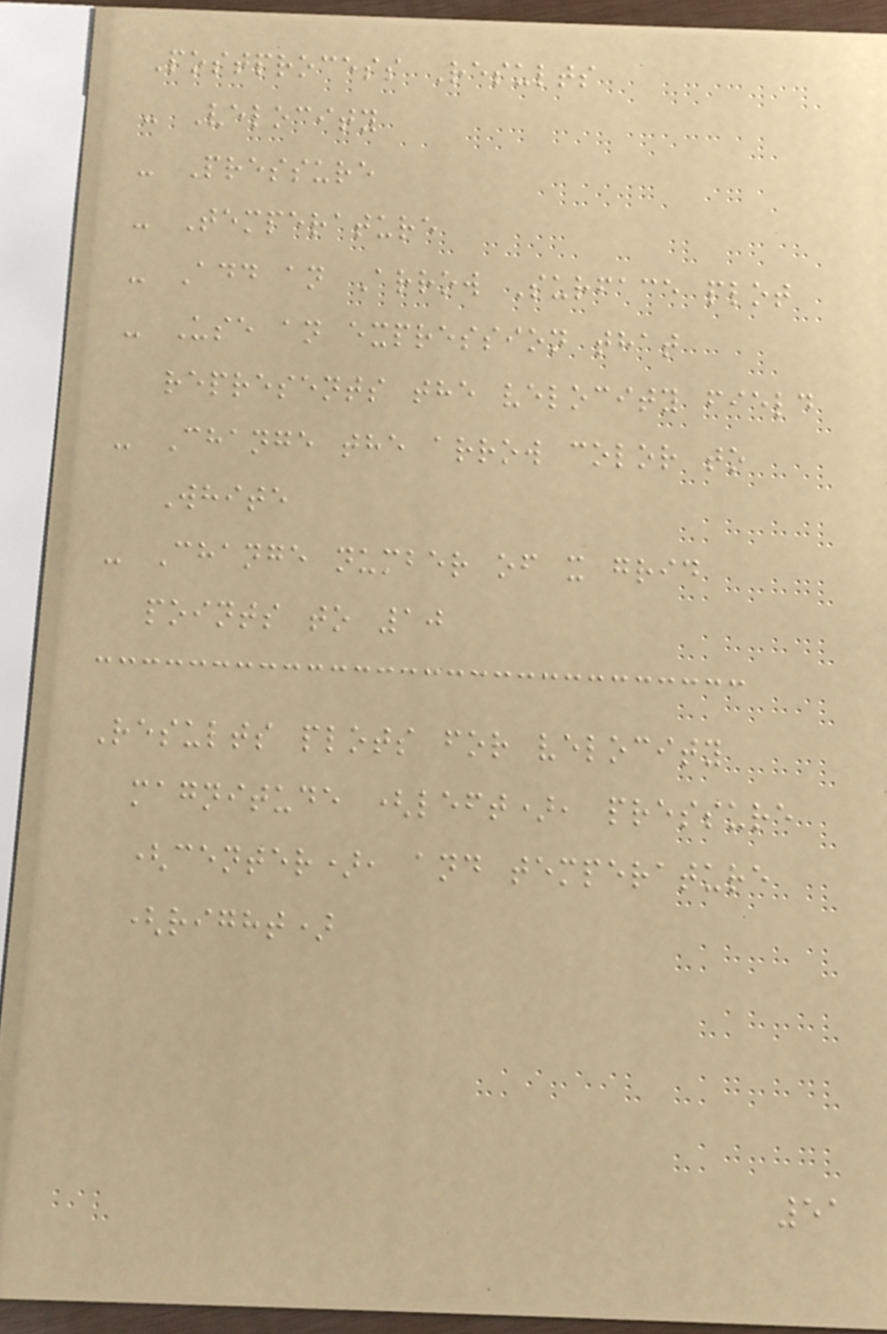Postprocess Results
- Velocity
- Pressure
- Temperature
- Add an Arrow Surface plot
- Use an expression that
represents the velocity field
- Change the arrow color to
White
- Change number of x grid
points to 10
Results plots for velocity
magnitude (left), pressure
(center), and temperature
(right)
51
